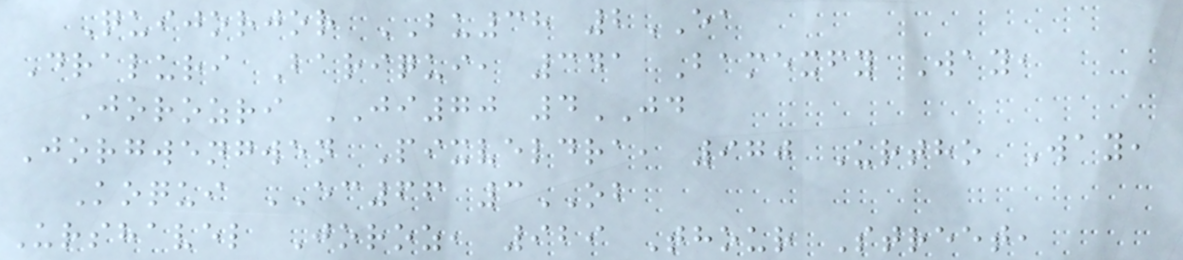Quijorjor BU38 2EA
Draluri Bariqui, 341 Bamexfy Way,
Jorozri JI70 4JD
Jorgwengwen Pixveldra, 970 Urtho Way,
Koqui EC66 3OB
Urshavel Joroz, 929 Thour Street,
